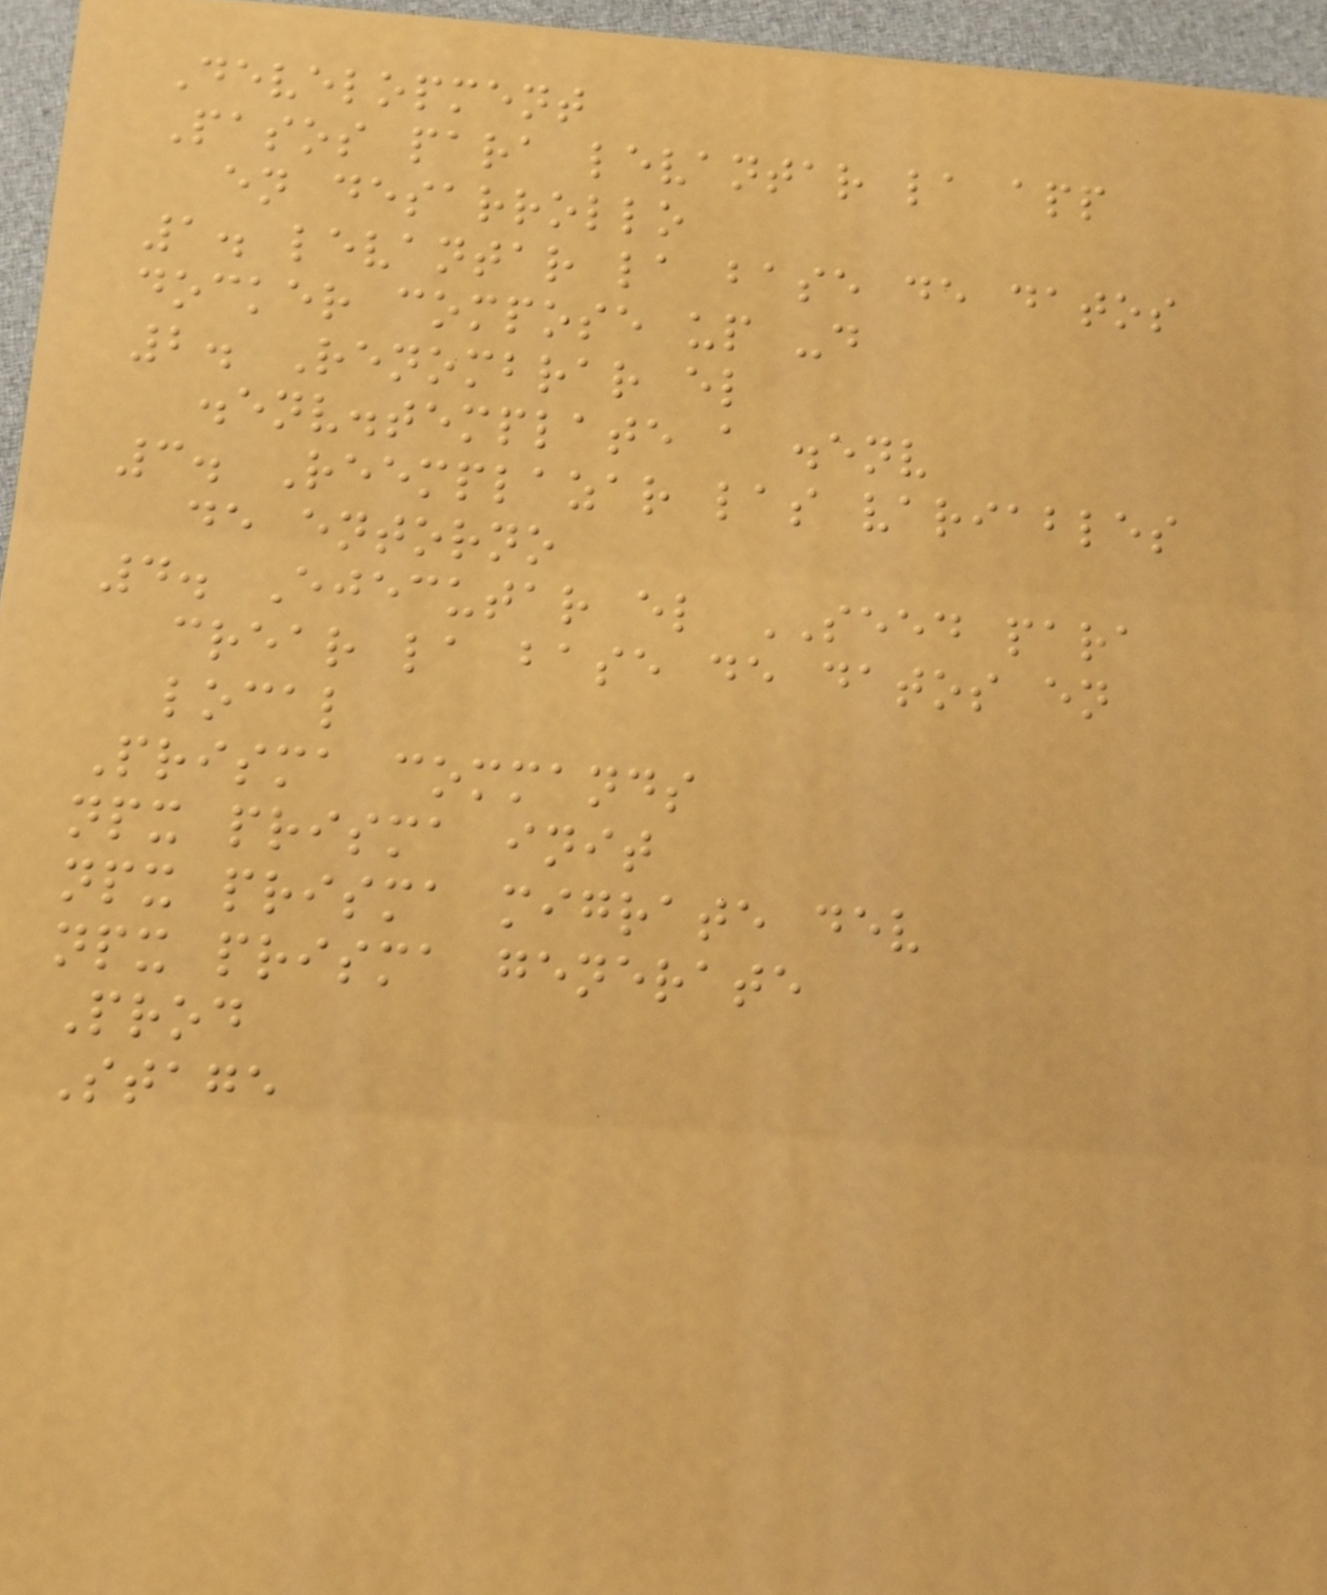Development
Pasos para levantar la app
en desarrollo
1. levantar la base de datos
docker compose up -d
2. Renombrar el
.env.template a .env
3. Reemplazar las variables
de entorno
4. Ejecutar el SEED para
crear la base de datos en
local
Prisma commands
npx prisma init
npx prisma migrate dev
npx prisma generate
Prod
Stage
